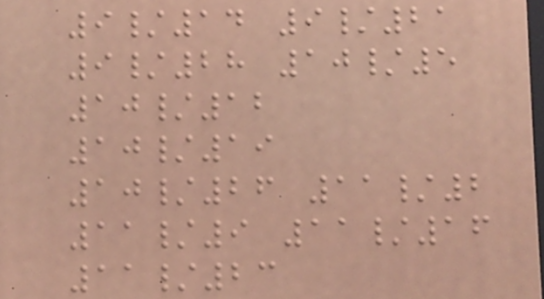9/14 9/21
9/28 10/5
10/12
10/19
10/26 11/2
11/9 11/16
11/23
